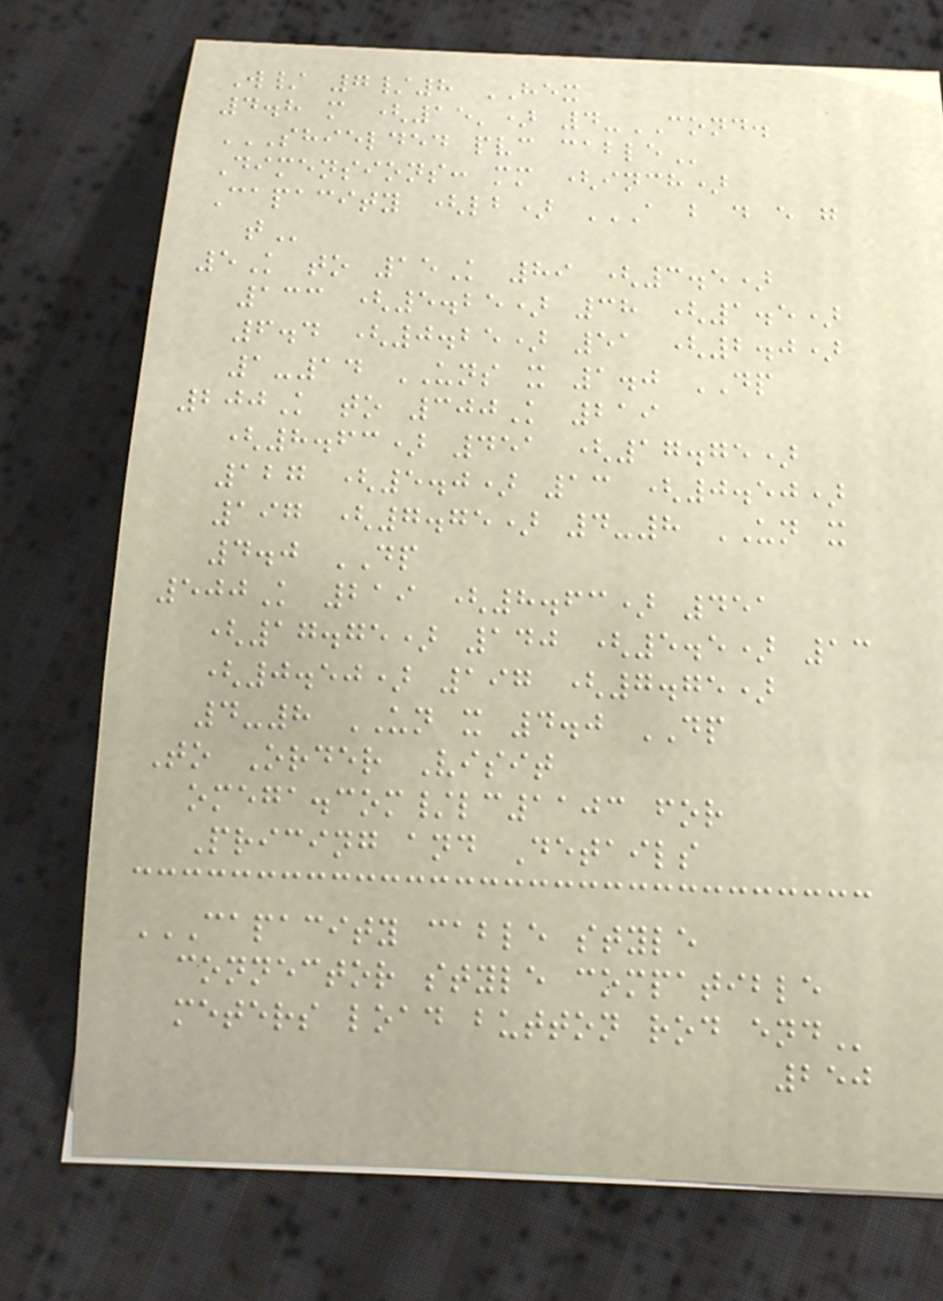W/ 7/8 HEX
4.8 m (15') 4-COND.
SHIELDED PVC CABLE
Dimensions: mm (inch)
Capacity (lb) A B D E G
T
5K to 15K 89 (3.5)
133 (5.25) 38 (1.5)
6.4 (0.25) 51 (2.0)
1-14 UNS x 1.0 DP
200K to 300K 219
(8.63) 451 (17.75)
127 (5.0) 13 (0.50)
197 (7.75) 4-8 UN x
4.0 DP
500K 219 (8.63) 451
(17.75) 140 (5.5) 13
(0.50) 197 (7.75)
4-8 UN x 4.0 DP
To Order Visit
omega.com/lc1103 for
Pricing and Details
CAPACITY CABLE STYLE
CONNECTOR STYLE COMPATIBLE
METERS LOAD BUTTON ROD END
250
